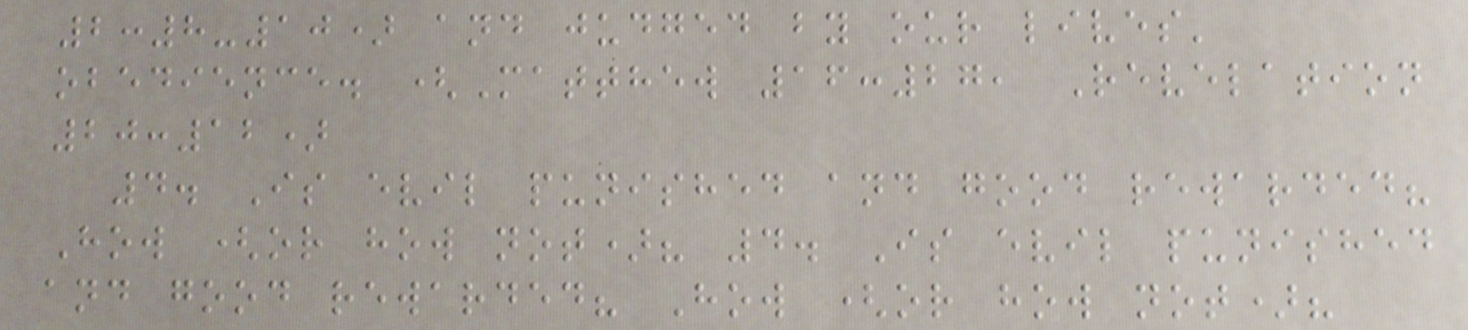2:8-10) and judged by our lives'
obedience. (Matthew 16:27, Revelation
20:12)
4. Is evil punished and good rewarded?
How (or how not)? 4. Is evil punished
and good rewarded? How (or how not)?
